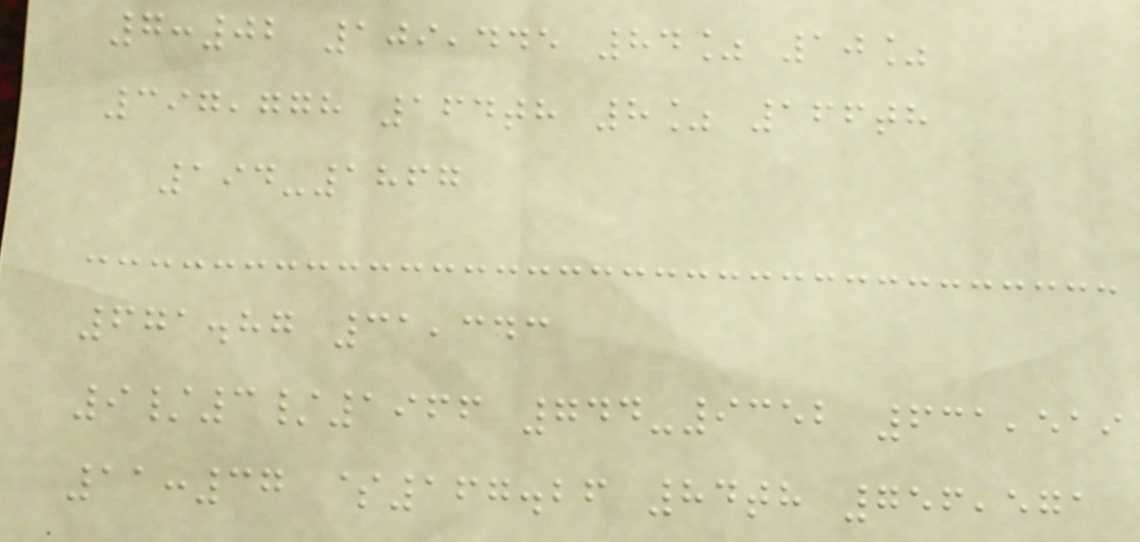7:02 109,445 84% 10%
397,778 164th 8% 166th
194-1867
671.87 31,343
9/3/1966 744-9352 631,519
11:37 $167.26 84th 756,571
